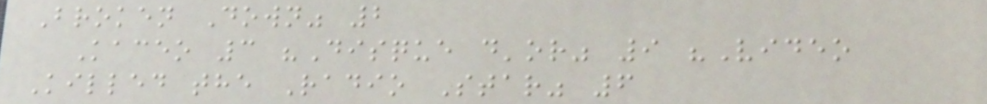Broken Down" 2
Kaceo 3 "Disque d'or" 9 "Video
Killed the Radio Star" 6
